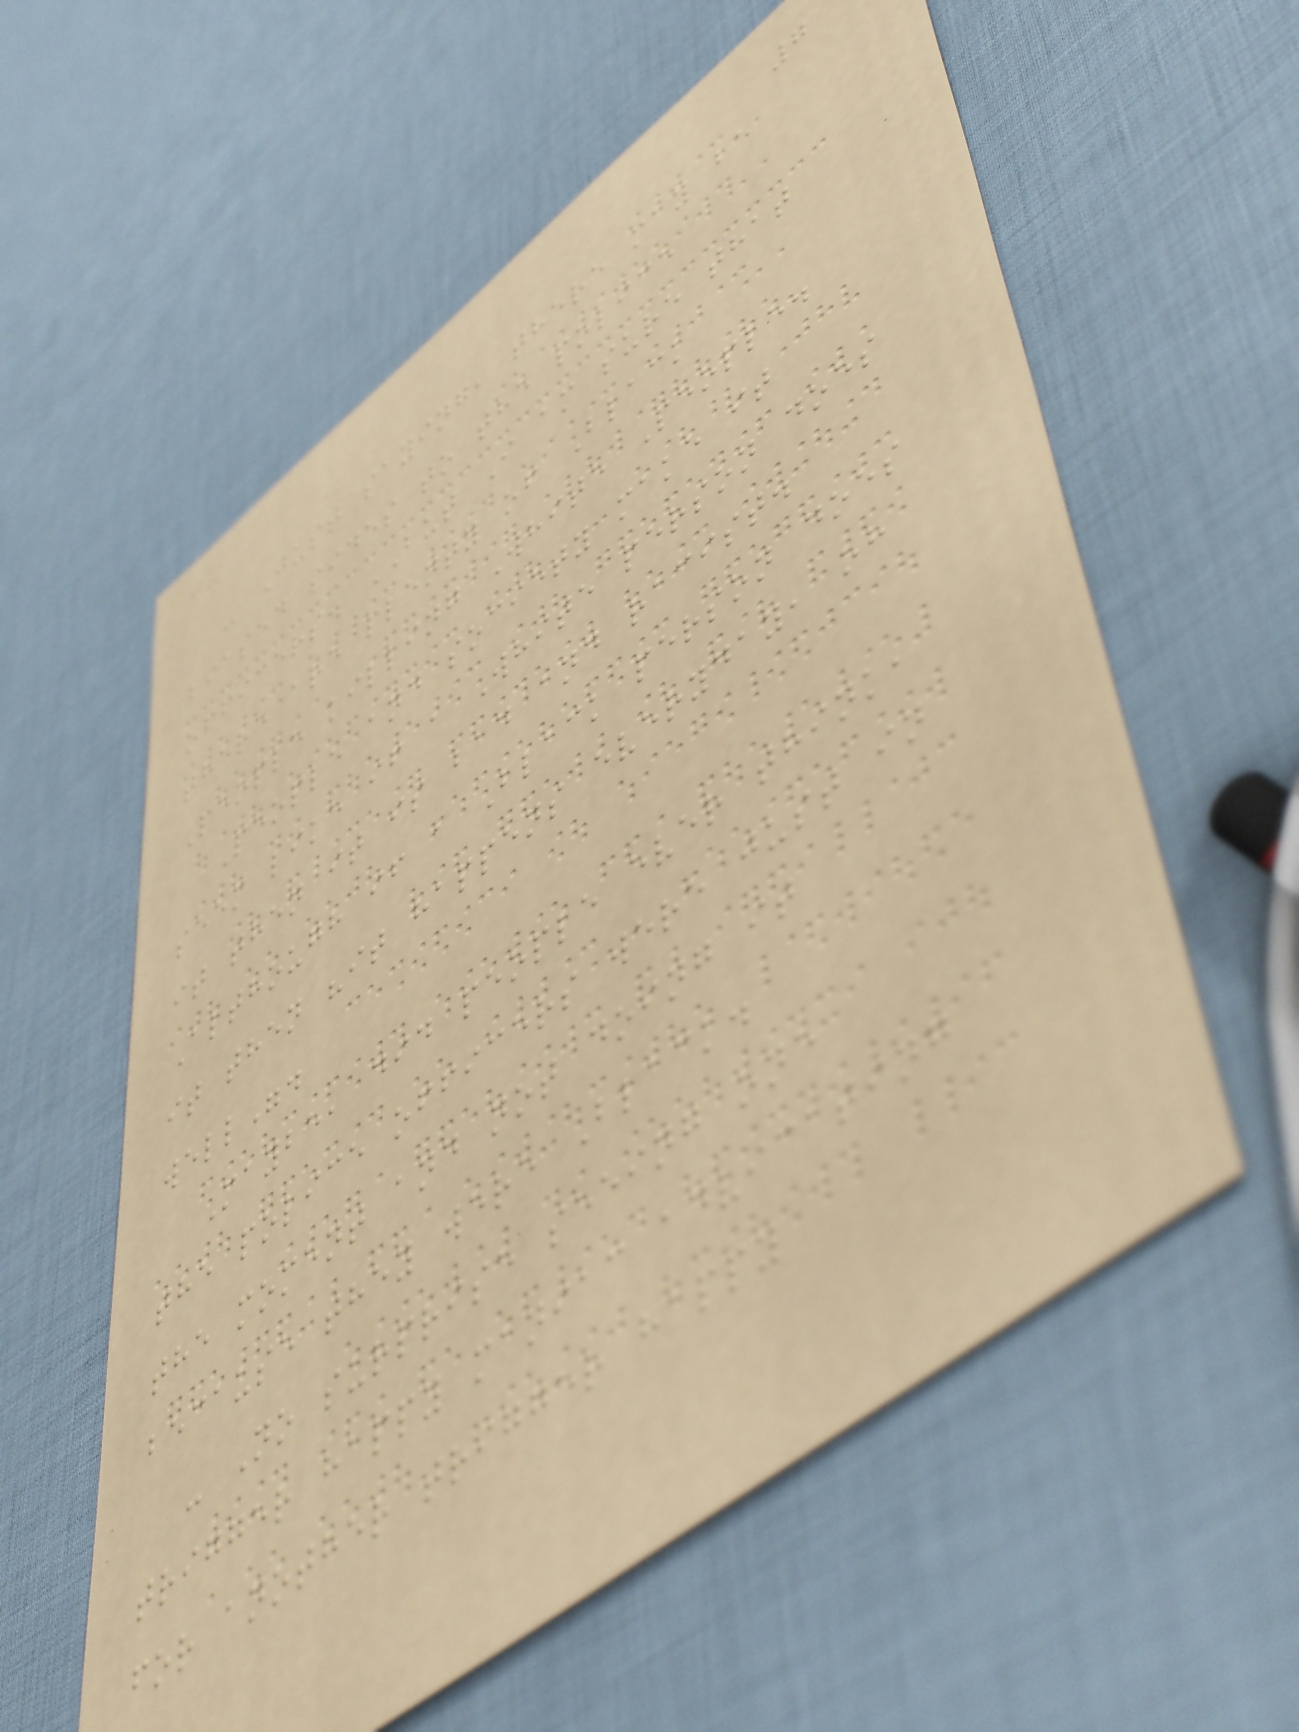7
- Just saying, there may be
biased sides to the police
officers. BUT I am sure that
there are plenty of Black
People killing White People.
People and society make it
seem like if a White person does
it then it is bad and racist.
Although if a Black person does
it then "it happens everyday, oh
well".
Maybe, did people ever think,
the police officers were just in
the moment and not doing it
because they were Black.
- No surprise seeing one
trigger happy maniac advicating
for another trigger happy
